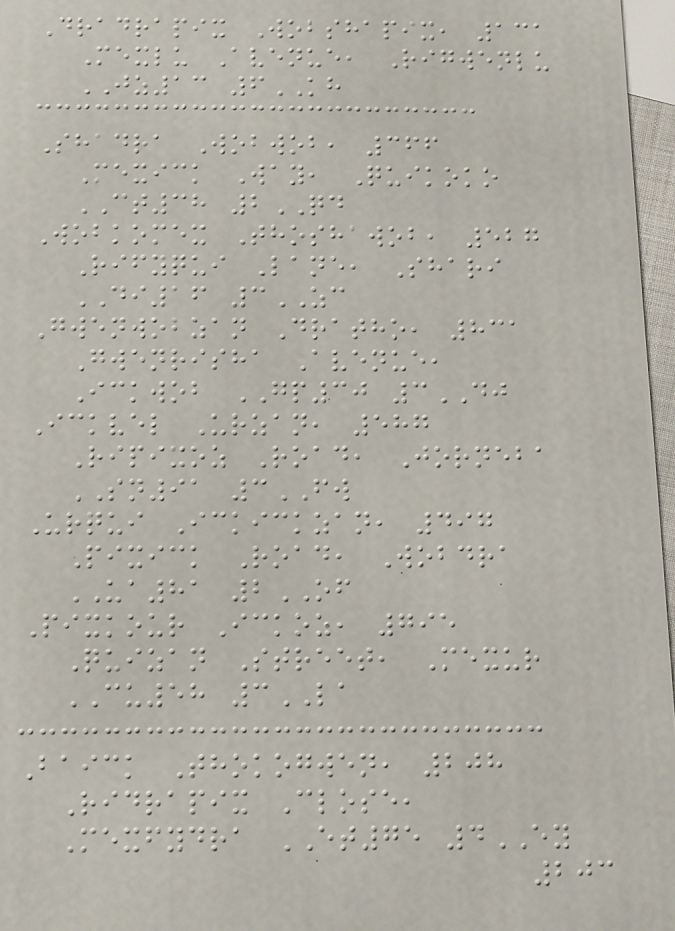Dradrapix Wobshapix, 131
Mexlu Avenue, Rigwenlu
JZ13 6KH
Shadra Wobwob, 366
Mexick Way, Quikoko
CT38 2QD
Wobkomex Thoshawob, 527
Rifyqui Lane, Shari
DI16 3ZC
Gwenwobzan Dratho, 831
Gwenrisha Avenue,
Ickwob GP30 3DJ
Ickvel Urzan, 587
Ripixoz Road, Jorneba
SN91 3FW
Urqui Ickickzan, 497
Pixick Road, Wobdra
UA81 2OF
Pixkour Ickoz, 795
Quizan Street, Mexur
CU58 3LA
Baick Thokogwen, 208
Ridrapix Close,
Mexfydra ET75 4EY
203
